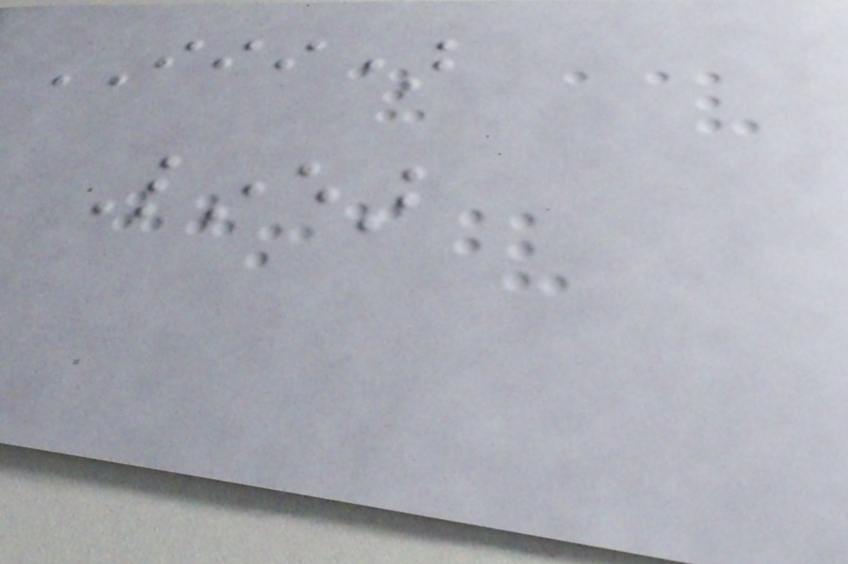III)
Linear
